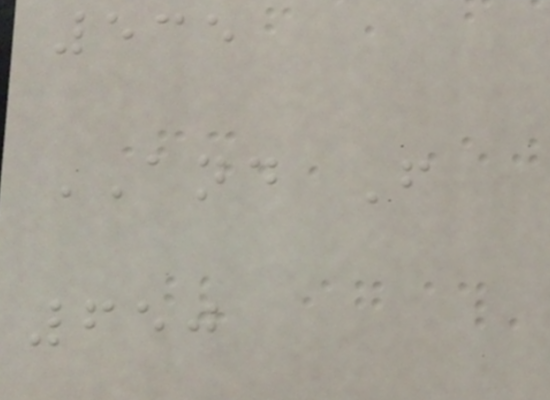535
AND F
650
